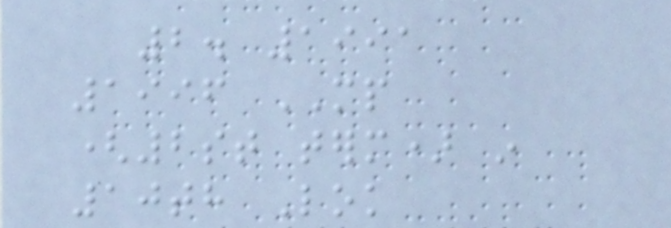2. 1991
1996 MP
(2st term) in
10th Lok
